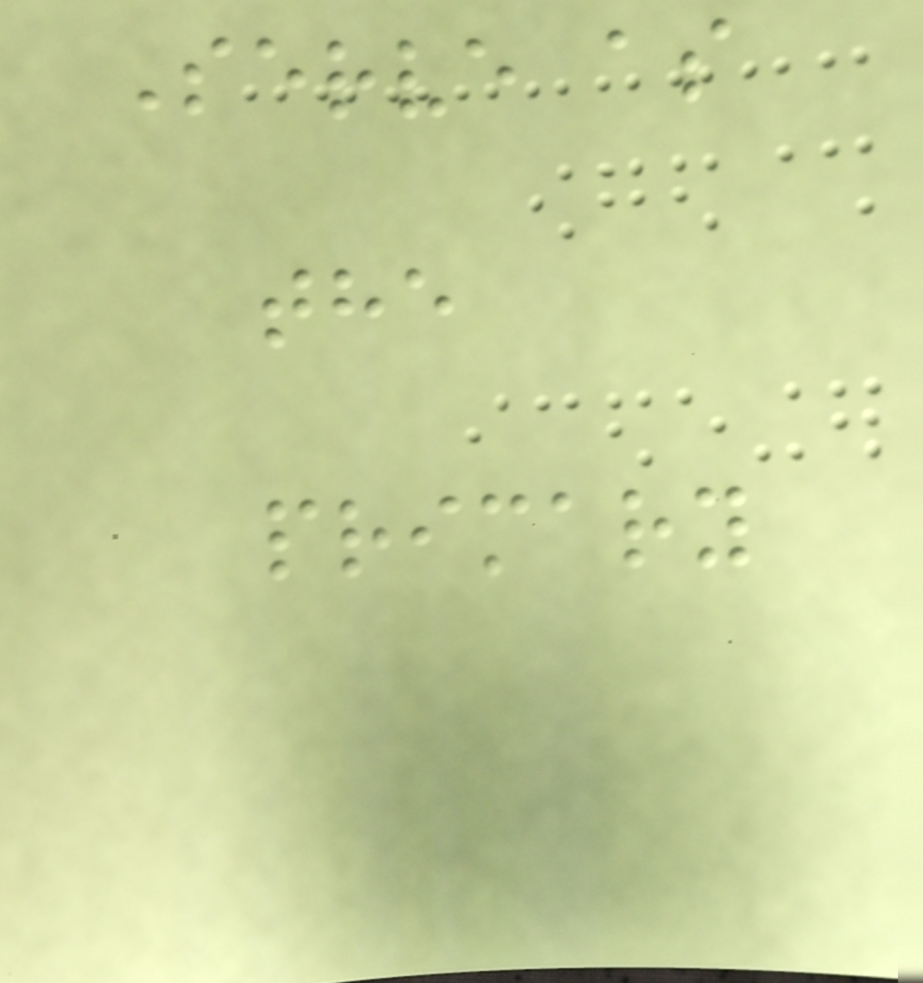Serve as
the
primary
